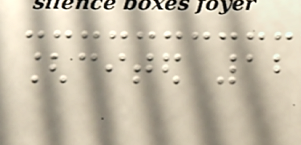[cited 12
